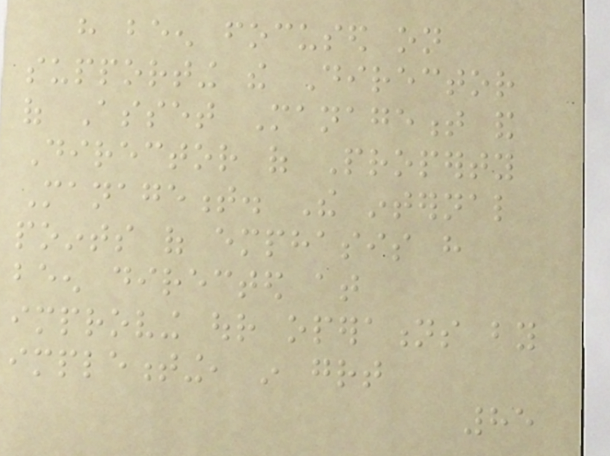have been focused on
supporting the Director
of Asset Management and
Director of Property
Management. The internal
points of emphasis have
been directed at
improving our operations by
implementing, in great
85
